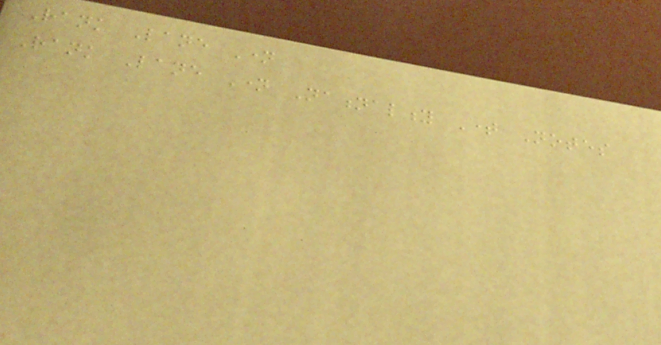Rank Lane Name
Rank Lane Name Nationality Time Notes
